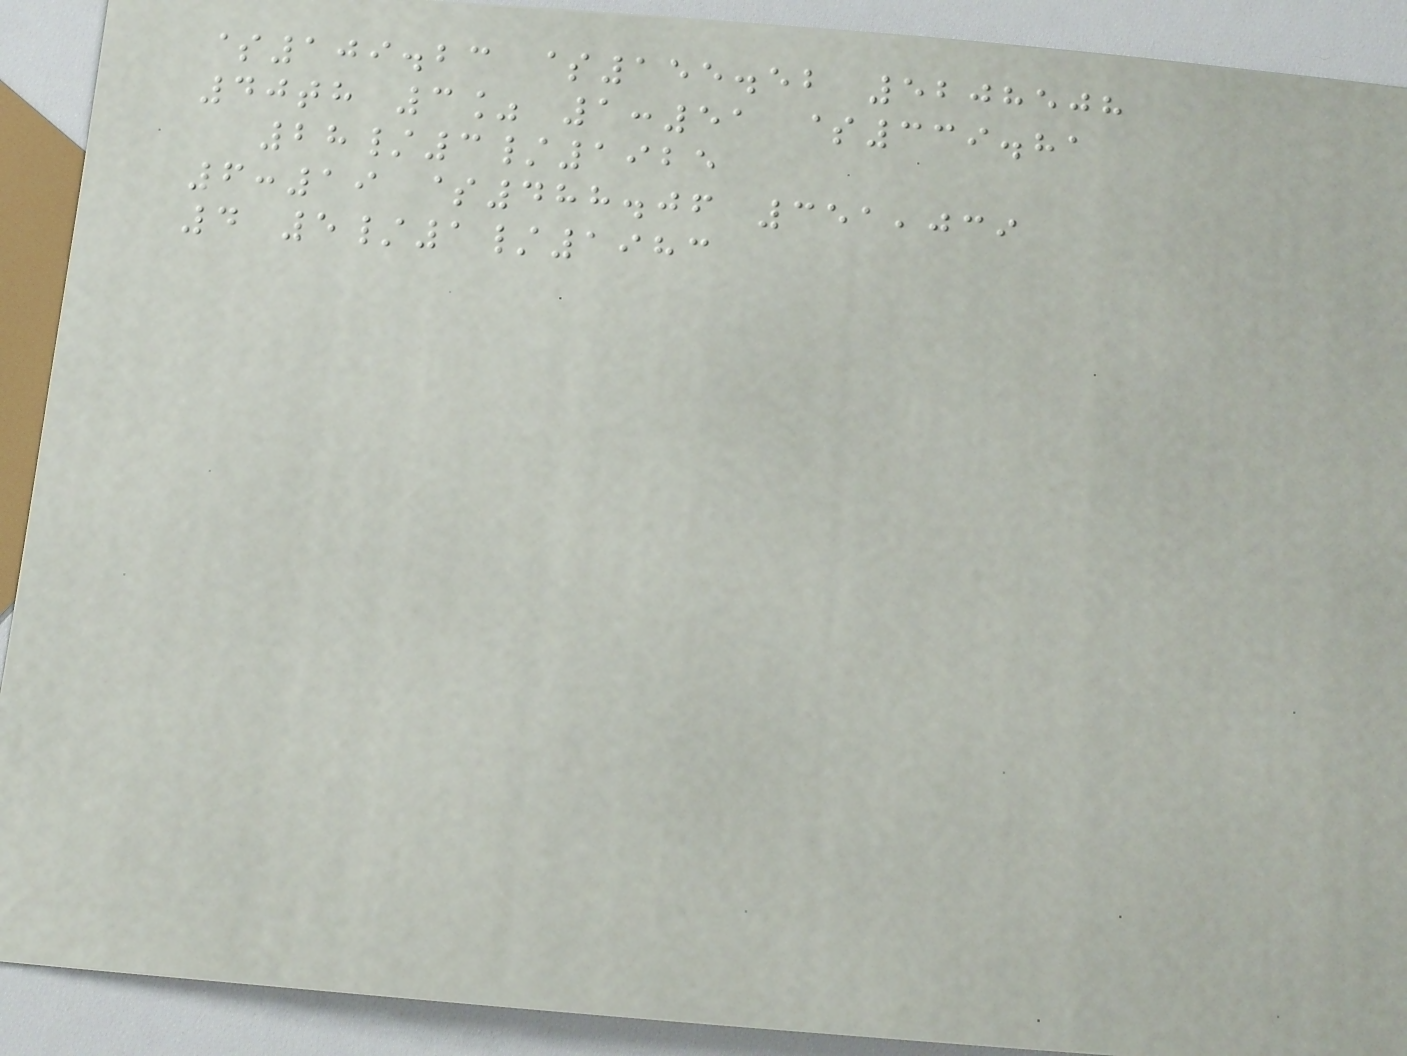$109.23 $155.52 5208508
40th 3% 1:51 $339.81
28/3/1925
6:19 $488.06 351,039
4 5/1/1983
